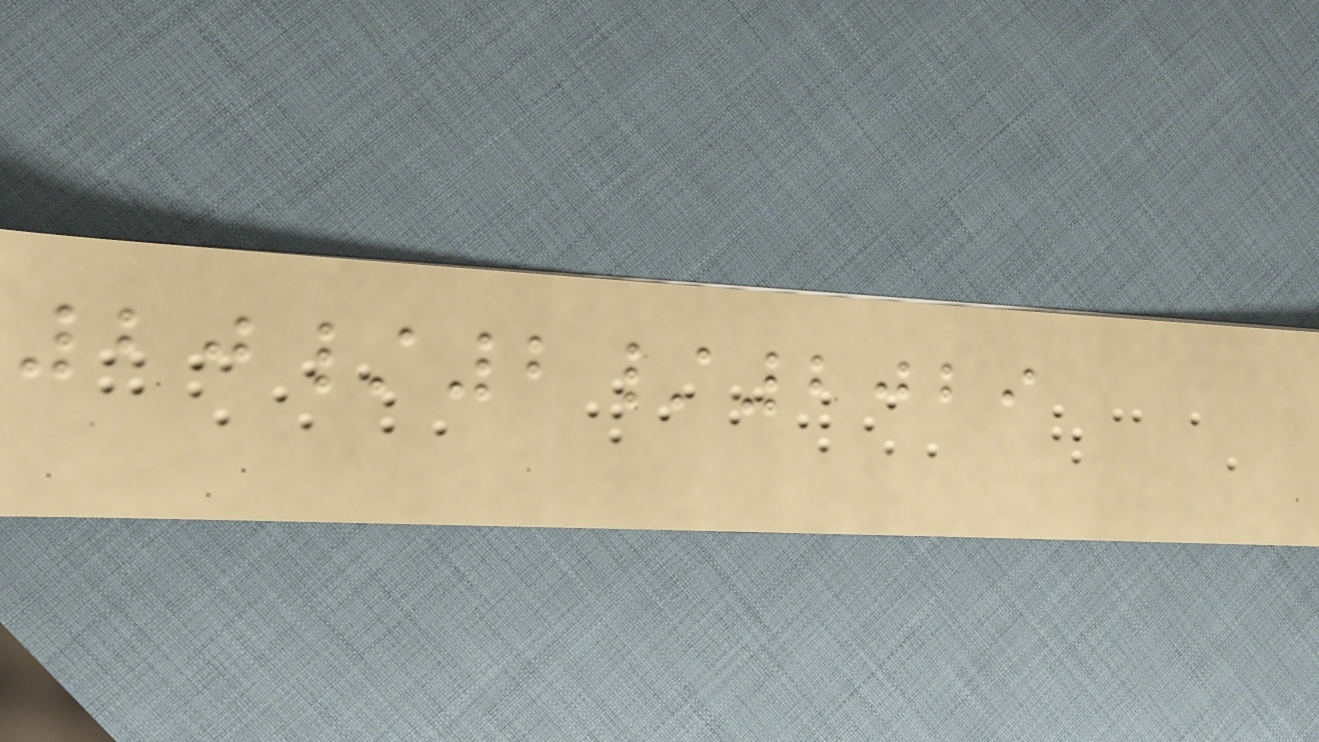20/2/2029
